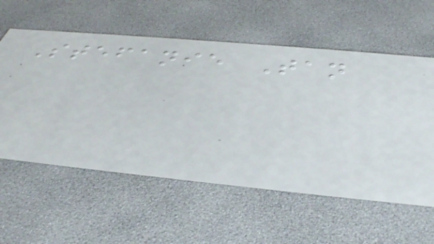Stefanie Tan
